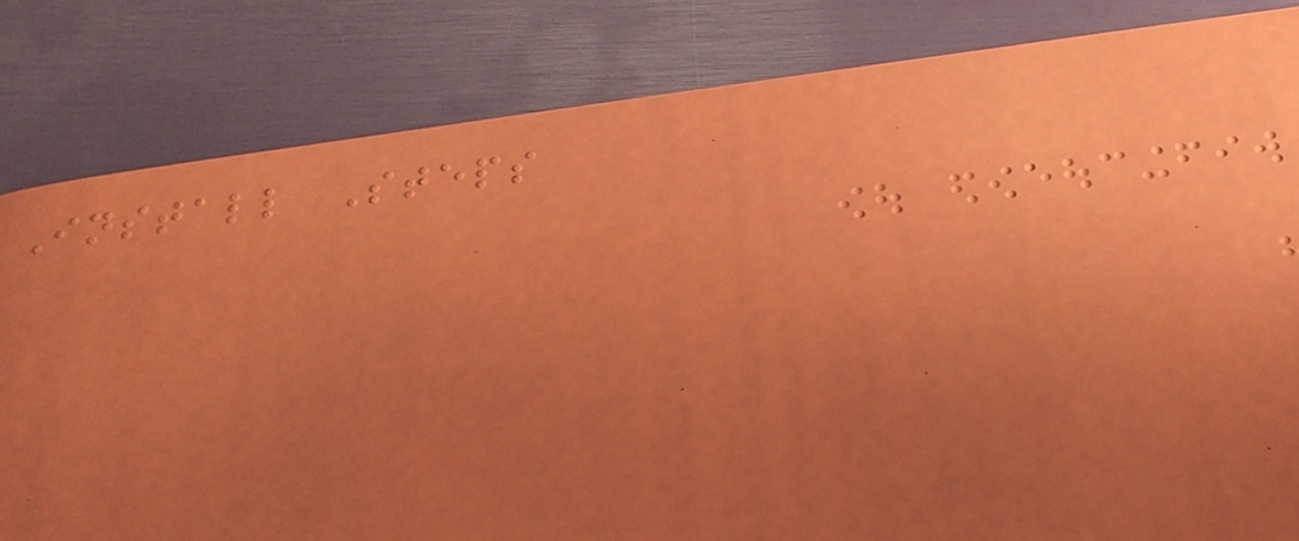Install Steps
